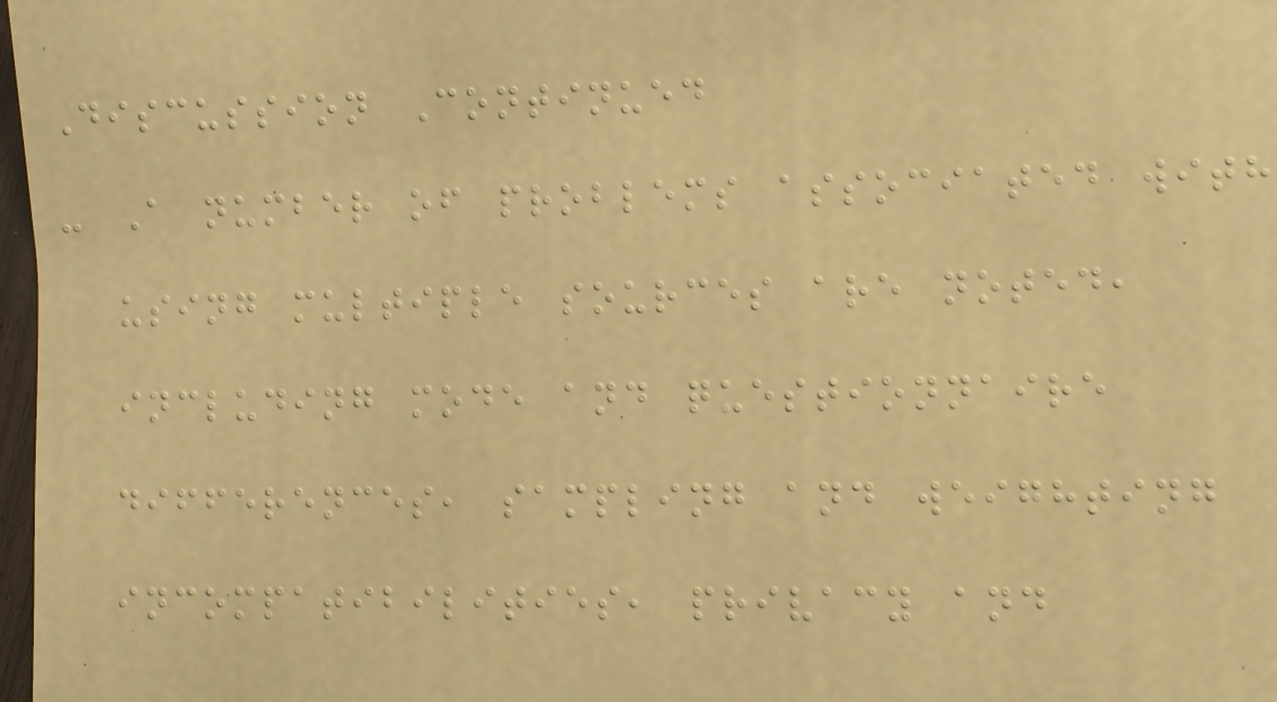Discussion Continued
- A number of problems associated with
using multiple sources are noted,
including mode and questionnaire
differences, sampling and weighting
incompatibilities, privacy and
